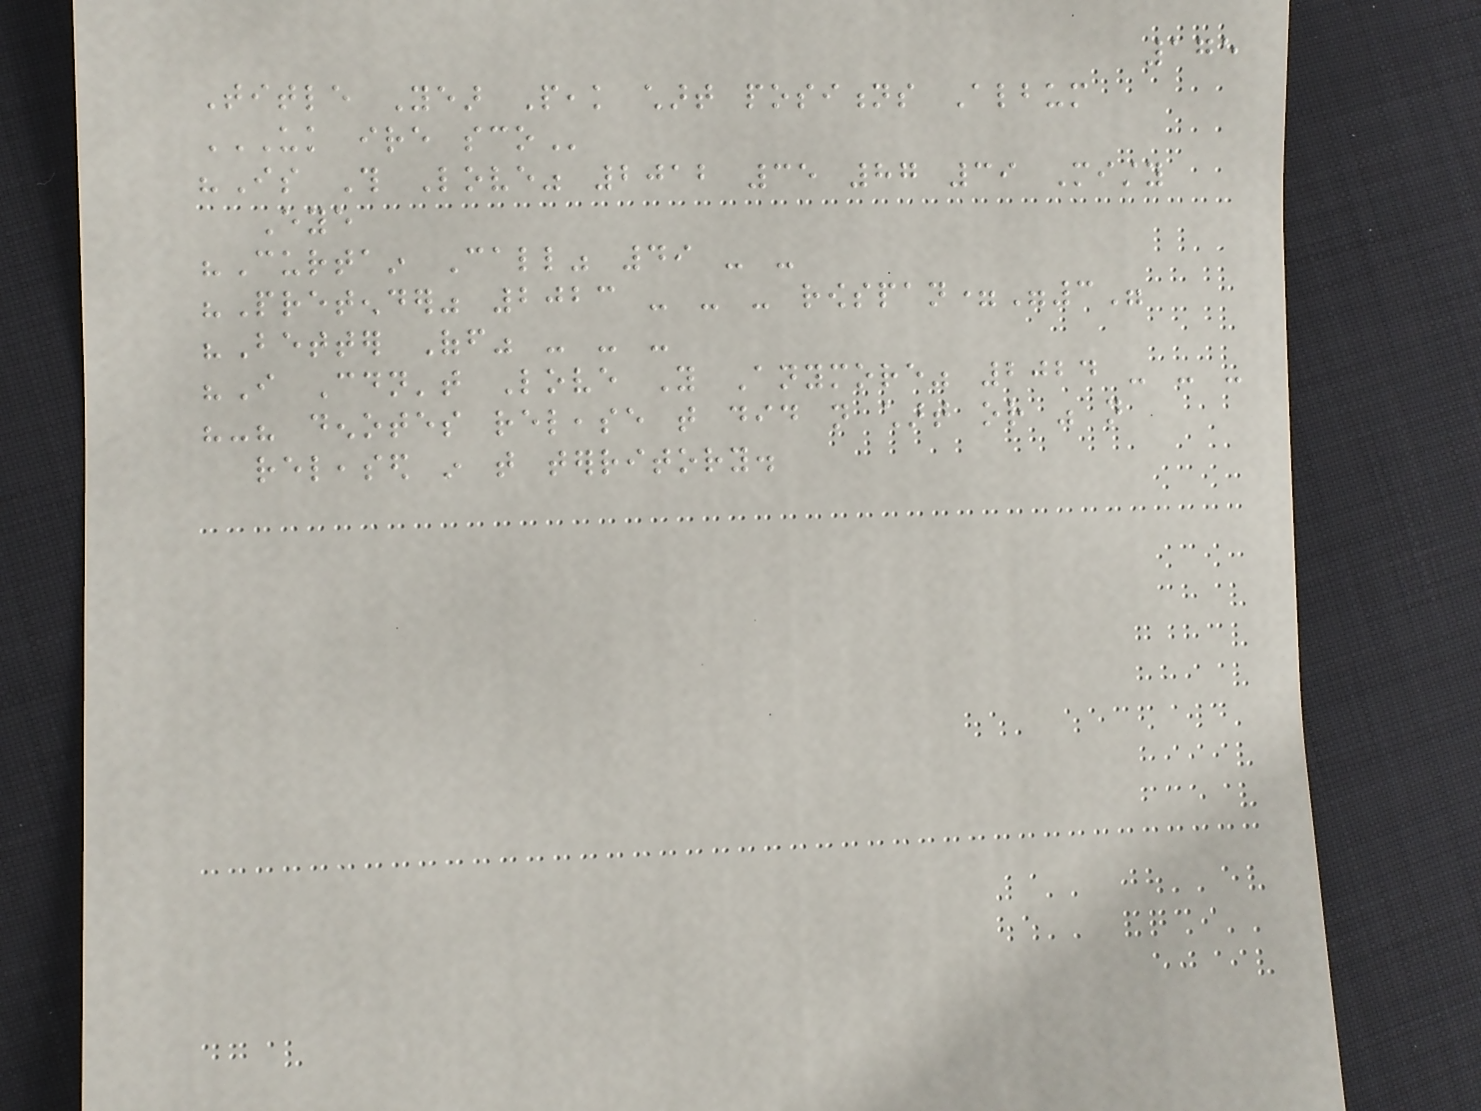175
Title Year Peak chart positions Album
UK IRE SCO
"Is This Love" 2012 35 87 39 Misty
Eye
"Curtain Call" 49 - -
"Pretender" 2023 - - - rowspan="3"
"Better Off" - - -
"I Couldn't Love You Anymore" 2024 - - -
"-" denotes release that did not chart or was not
released in that territory.
